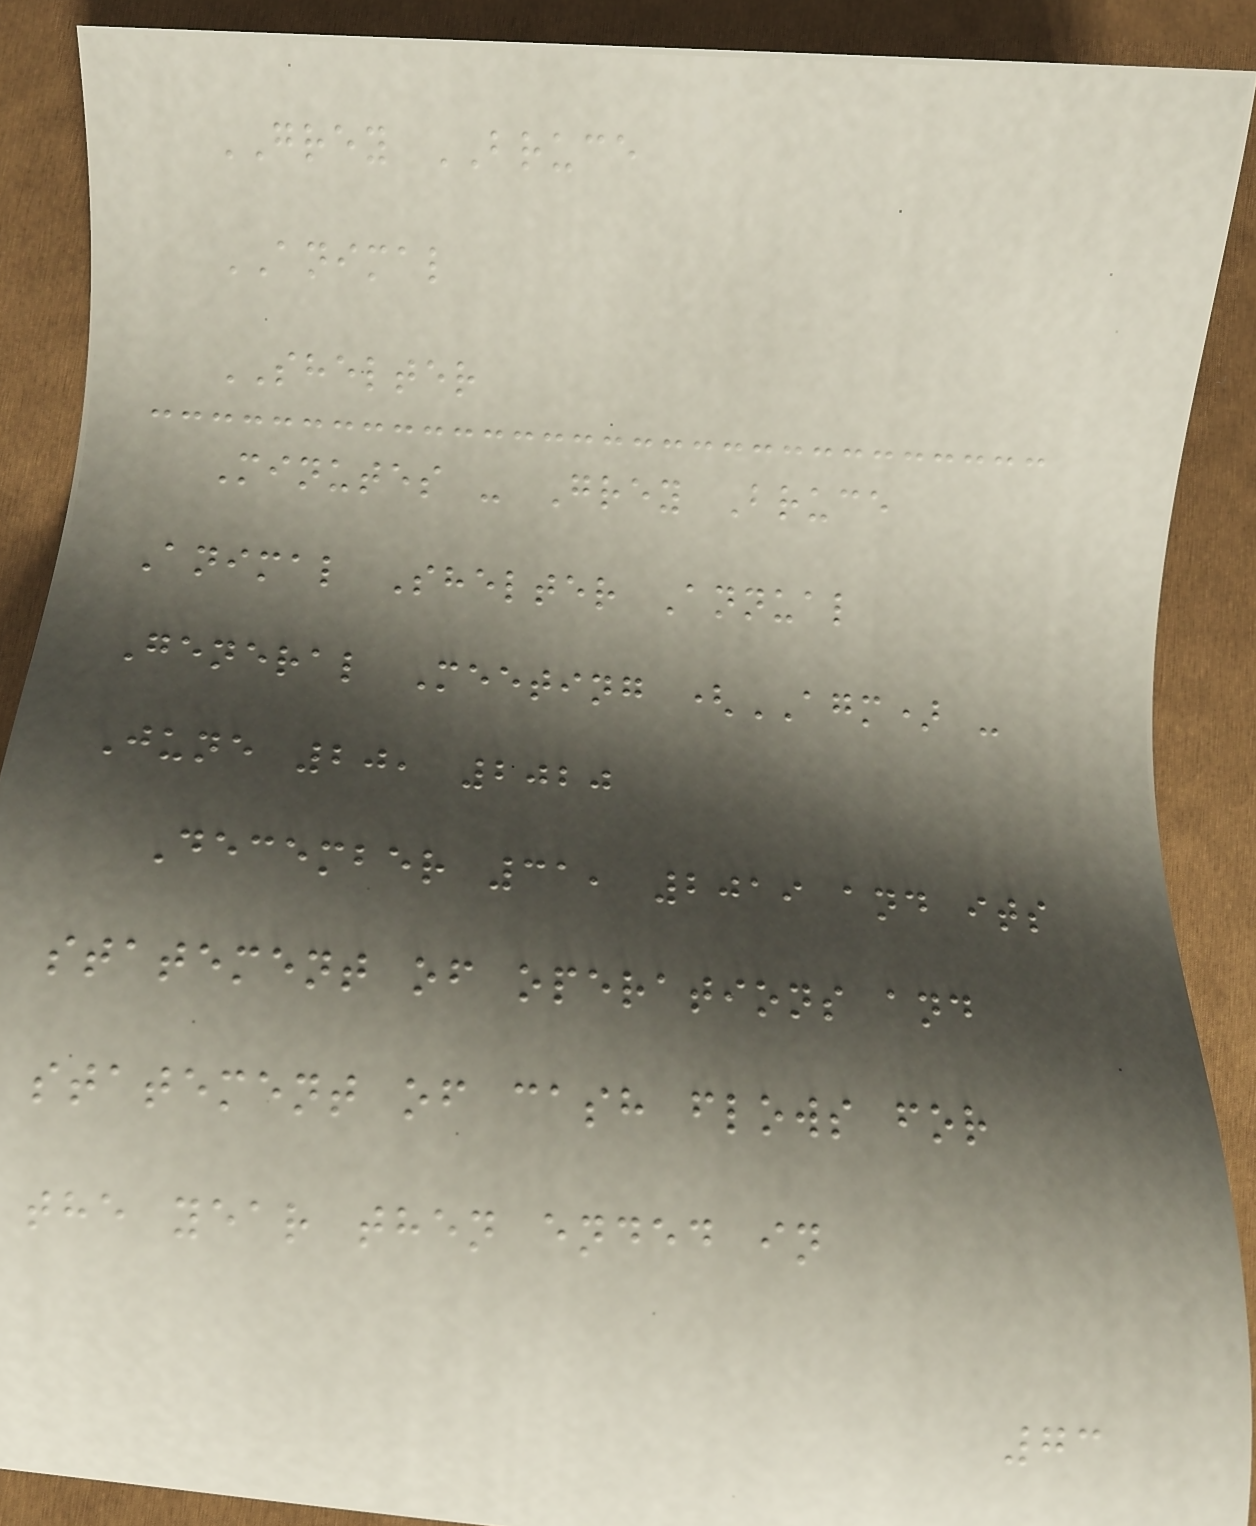GREY BRUCE
ANIMAL
SHELTER
Minutes - Grey Bruce
Animal Shelter Annual
General Meeting (AGM) -
June 20, 2020
December 31, 2019 and its
statement of operations and
statement of cash flows for
the year then ended in
73
